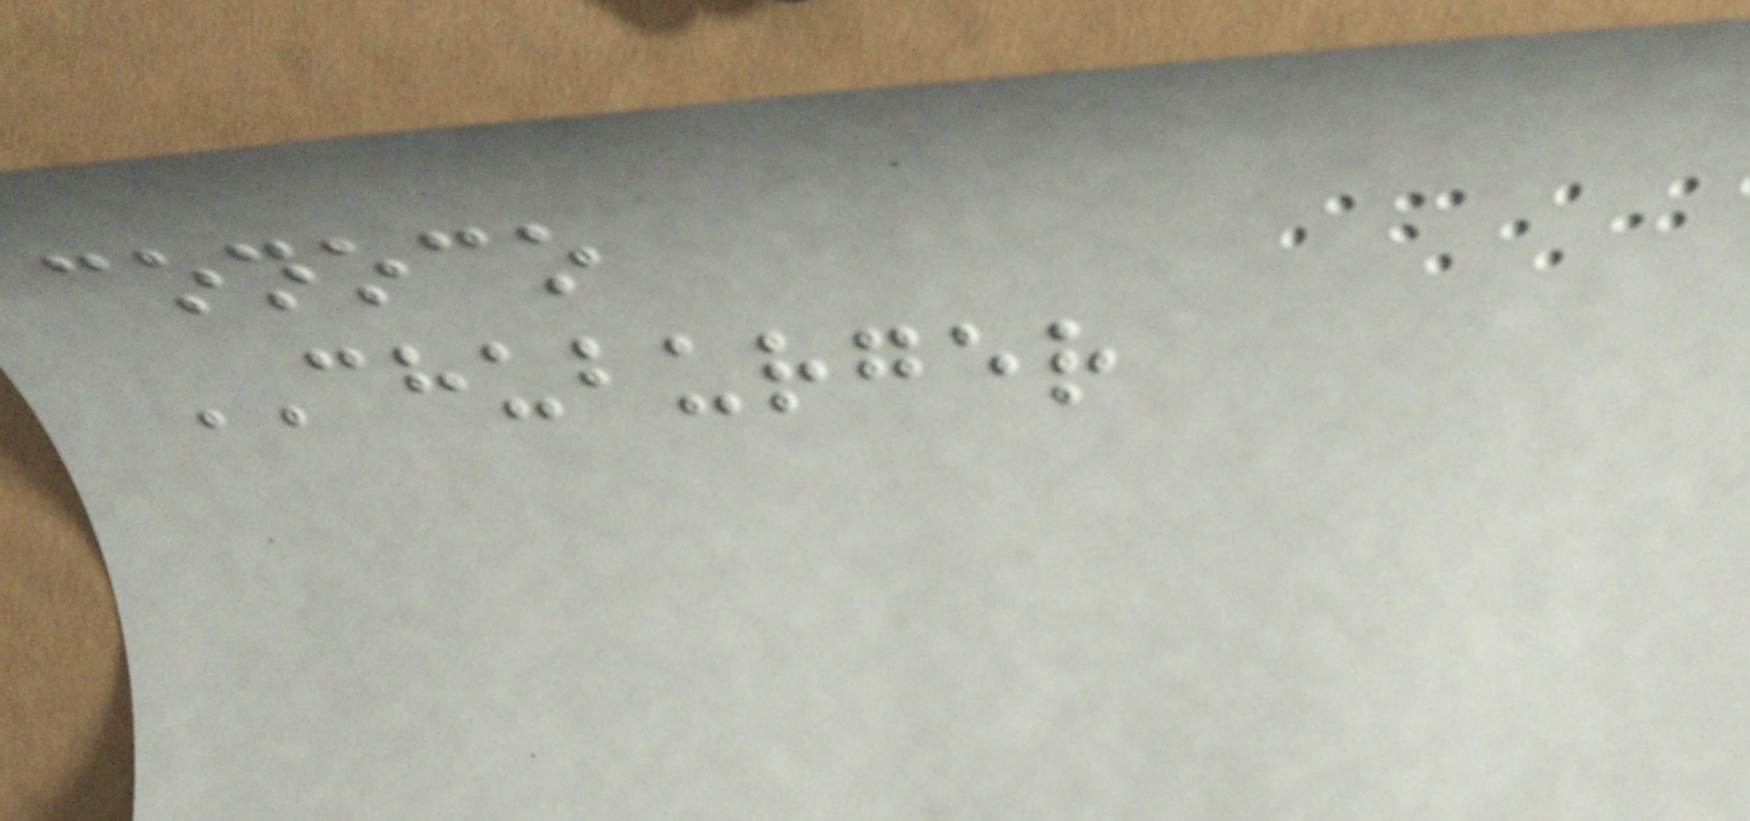conoco
CHUBURGER
